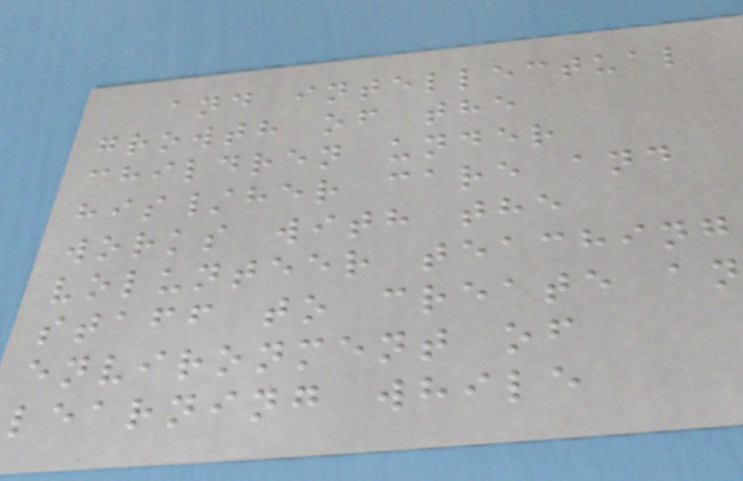and intellectual
growth of the
children under
his/her care and
works with the
volunteer teaching
staff to create an
environment of
learning while
